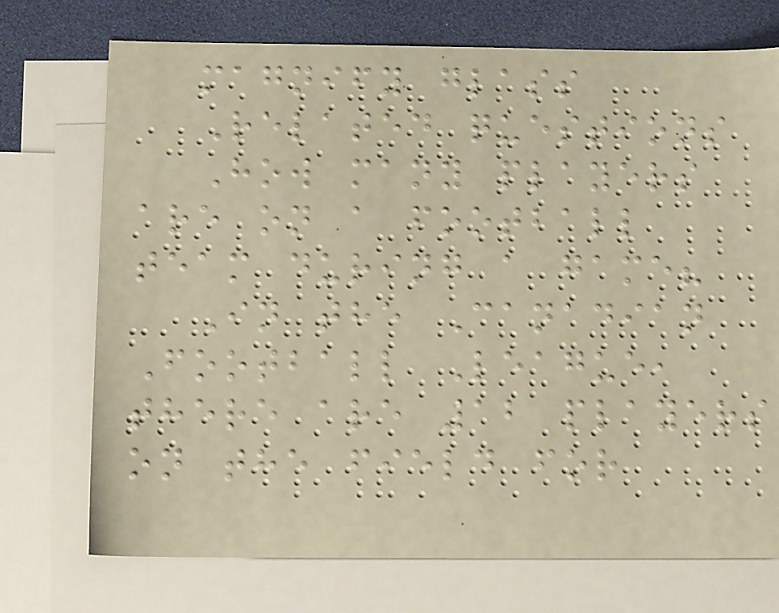magnify glass
Related questions
How many players
are on a football
team during a game?
In the Canadian
Football League,
there are 12 players
on the field for
